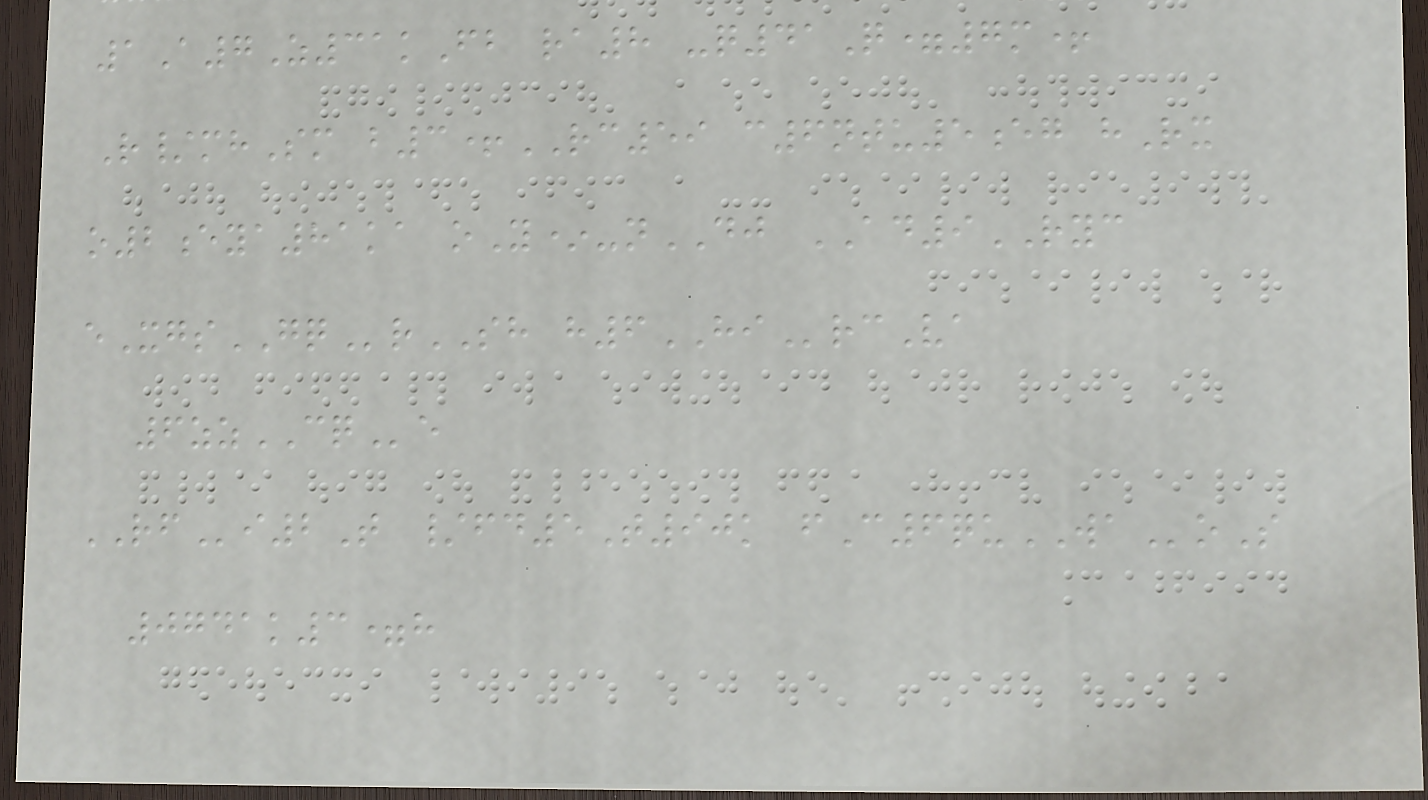1A7Z31kFb ra8 -q41Q=7m+
R/mhSm b3+RC59 c6ntu5eg hRx
o2eya81ka oY*-nDJ AD9RYC
eXgsGQrSH h6HIrcVa
6zzCQe
RFi2T /fd5T90k fC6quWAoS
0741k3=h
